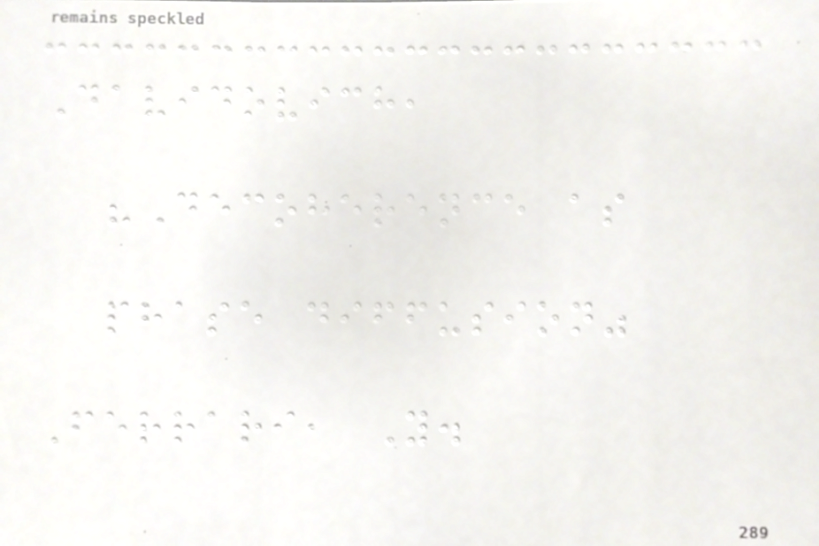Davidovich,
"Decoherence as
phase diffusion"
Ferrari, Y.
